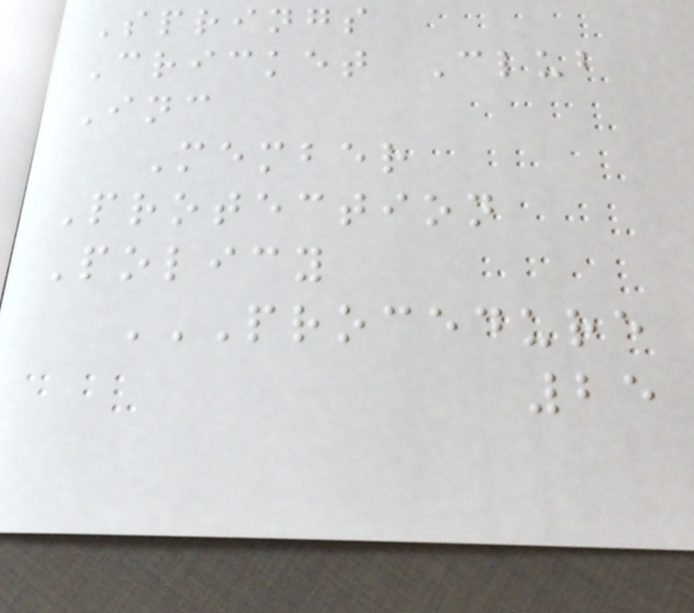Springs
Cricket Club
Inc
Member
Protection
Policy
PROCEDURE
25
